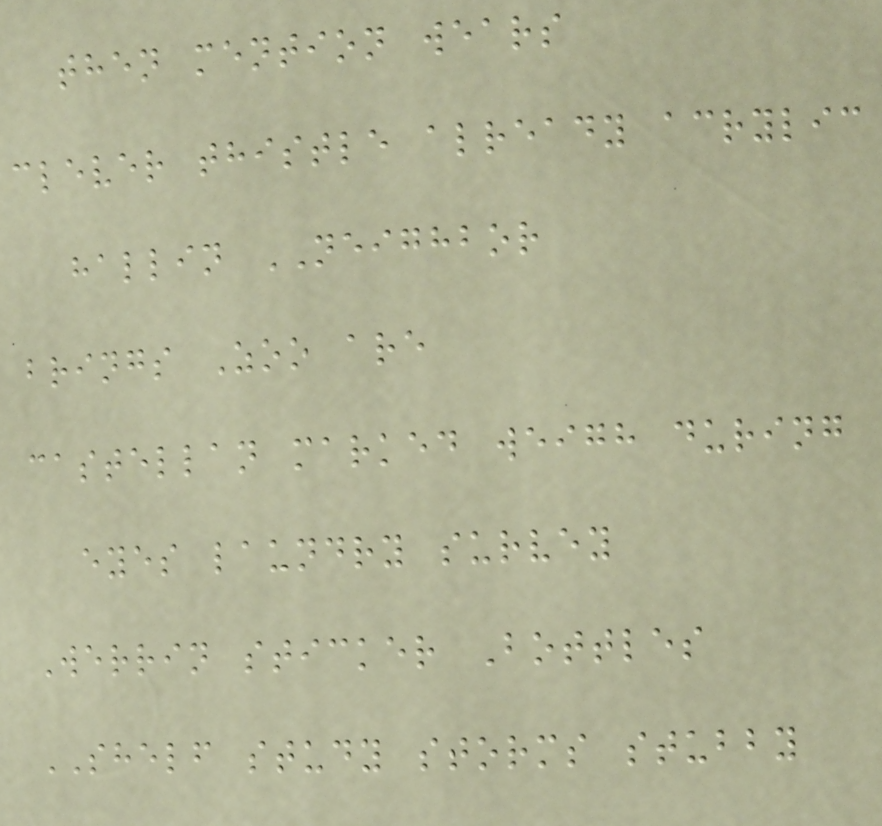then mention wears
clever thistle already acrylic
hallin NEIGHBOR
brings Zoo are
castellan marked weigh during
eyes laundry survey
Werrin sticker Bottles
SHELF study storms stubby
